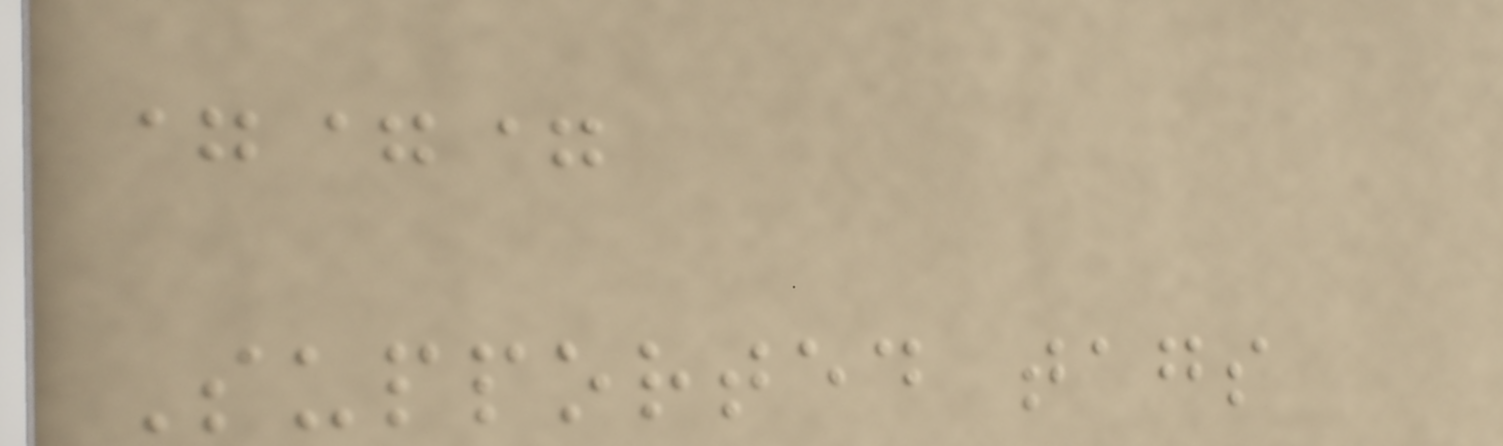===
Supported tags
